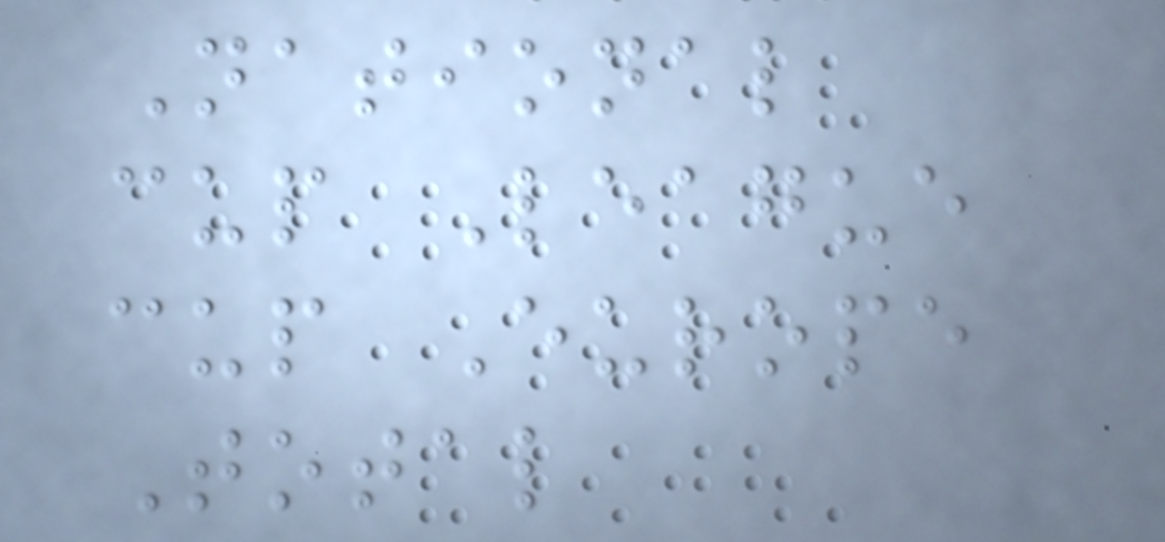National
cup League
cup Europe
Total
